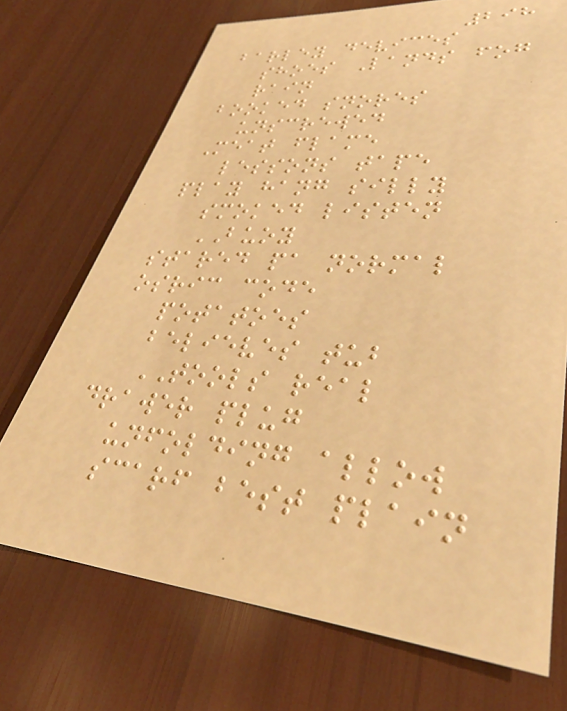298
barley devices
shoes Lands fog
rain
booked snores
unscrewed
Meat flame
lessons tape
play hang silly
smoked listen
BUOY
stared pa normal
osric code
potatoes
believes tub
TOOLS real
drawer plug
unfolding allow
scarf best plain
